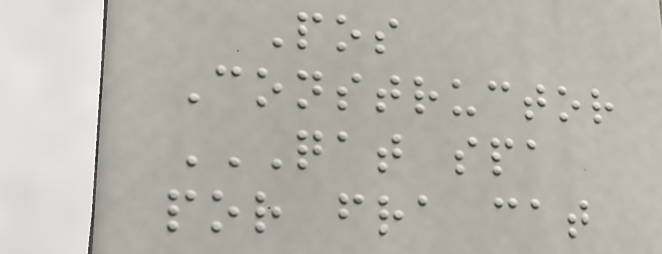Pos
Constructor
QAT SPA
POR FRA CAT
